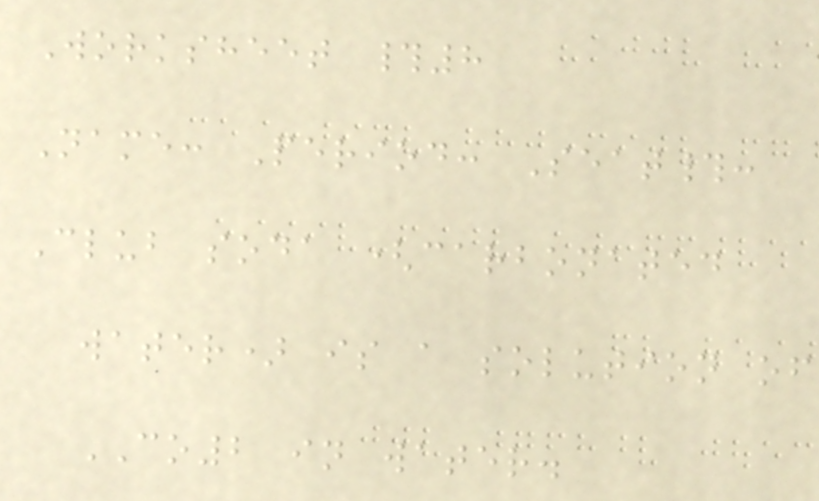Worksheet #8
Name: Period: Seat#:
Club soda (carbonated
water) is a solution of
CO2 in water.
